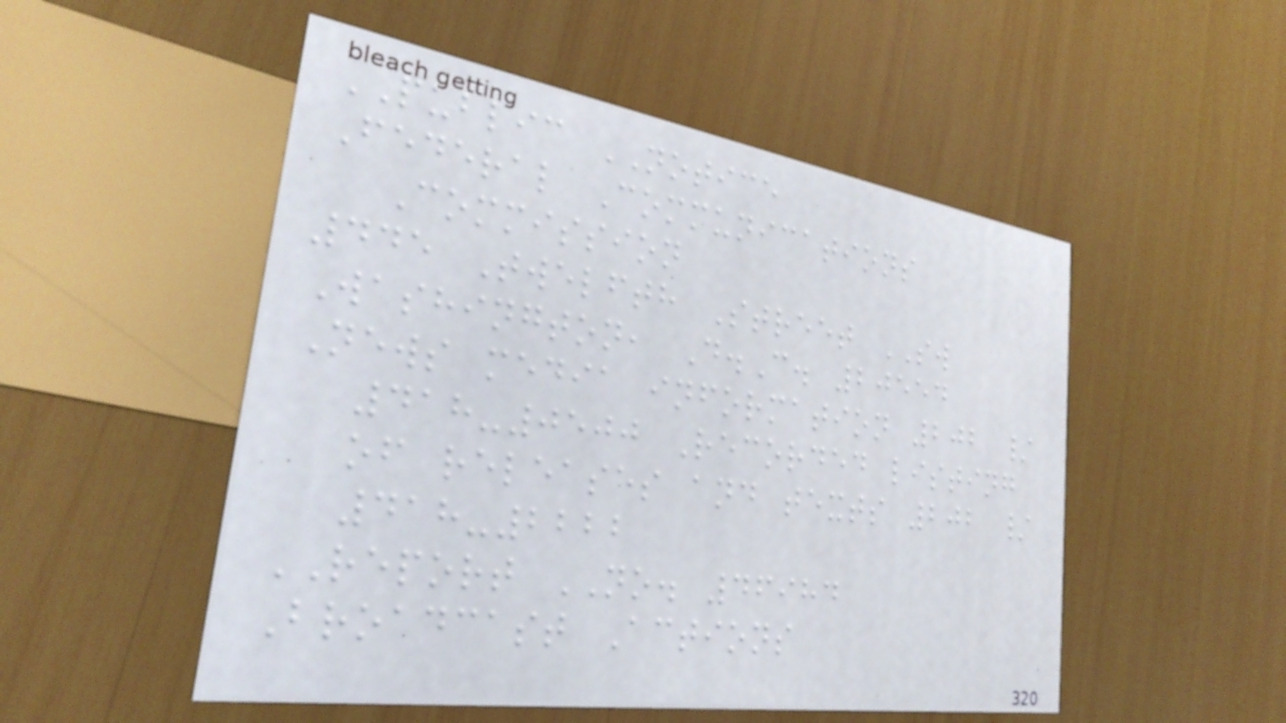PUBLIC NOTICE
Federal Communications
Commission
445 Twelfth Street SW
Washington, D.C. 20554
News media information 202 /
418-0500 Recorded listing
of releases and texts 202 /
418-2222
REPORT NO. 46984
Broadcast Actions
